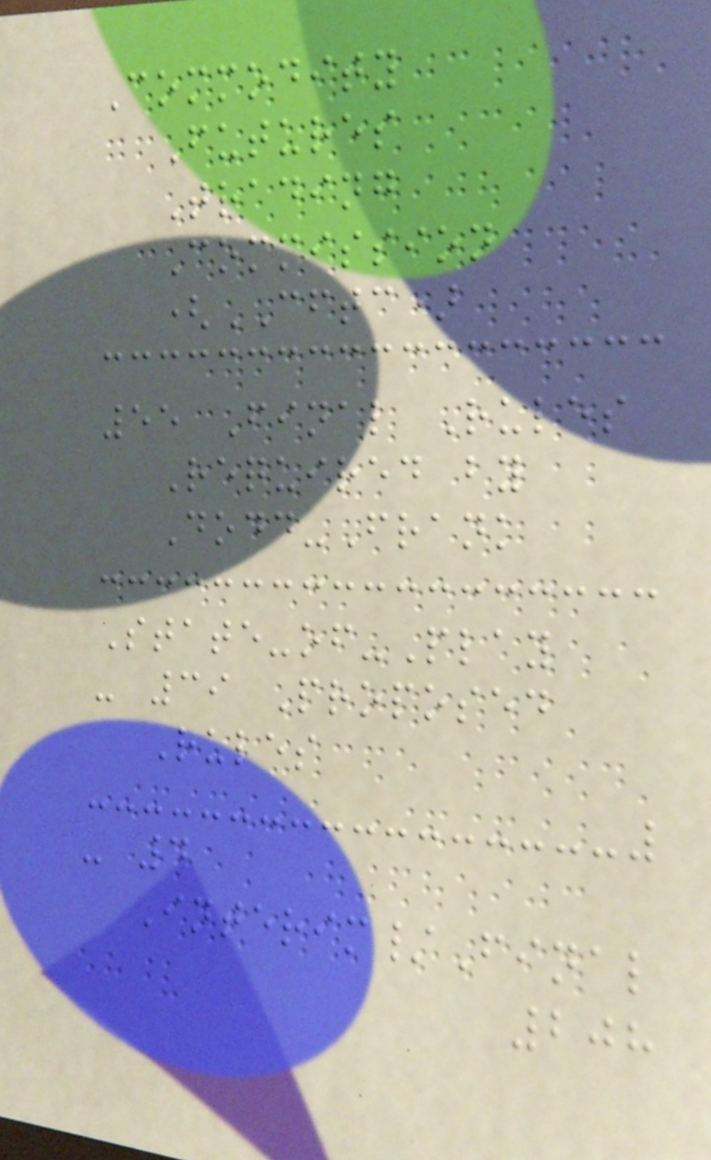Commodity
Futures
Trading
Commission
(CFTC)
55 Final Rules
Required by
Dodd-Frank
State-of-Play
- 39 Proposed
Rules
- 4
Interim/Final
208
